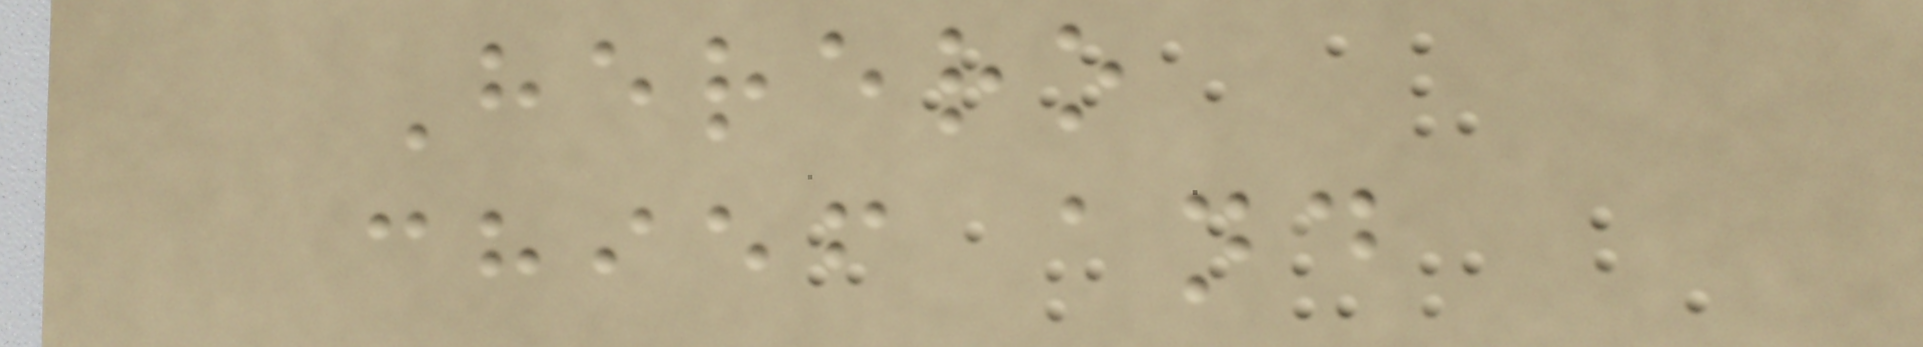Herero
chief and
